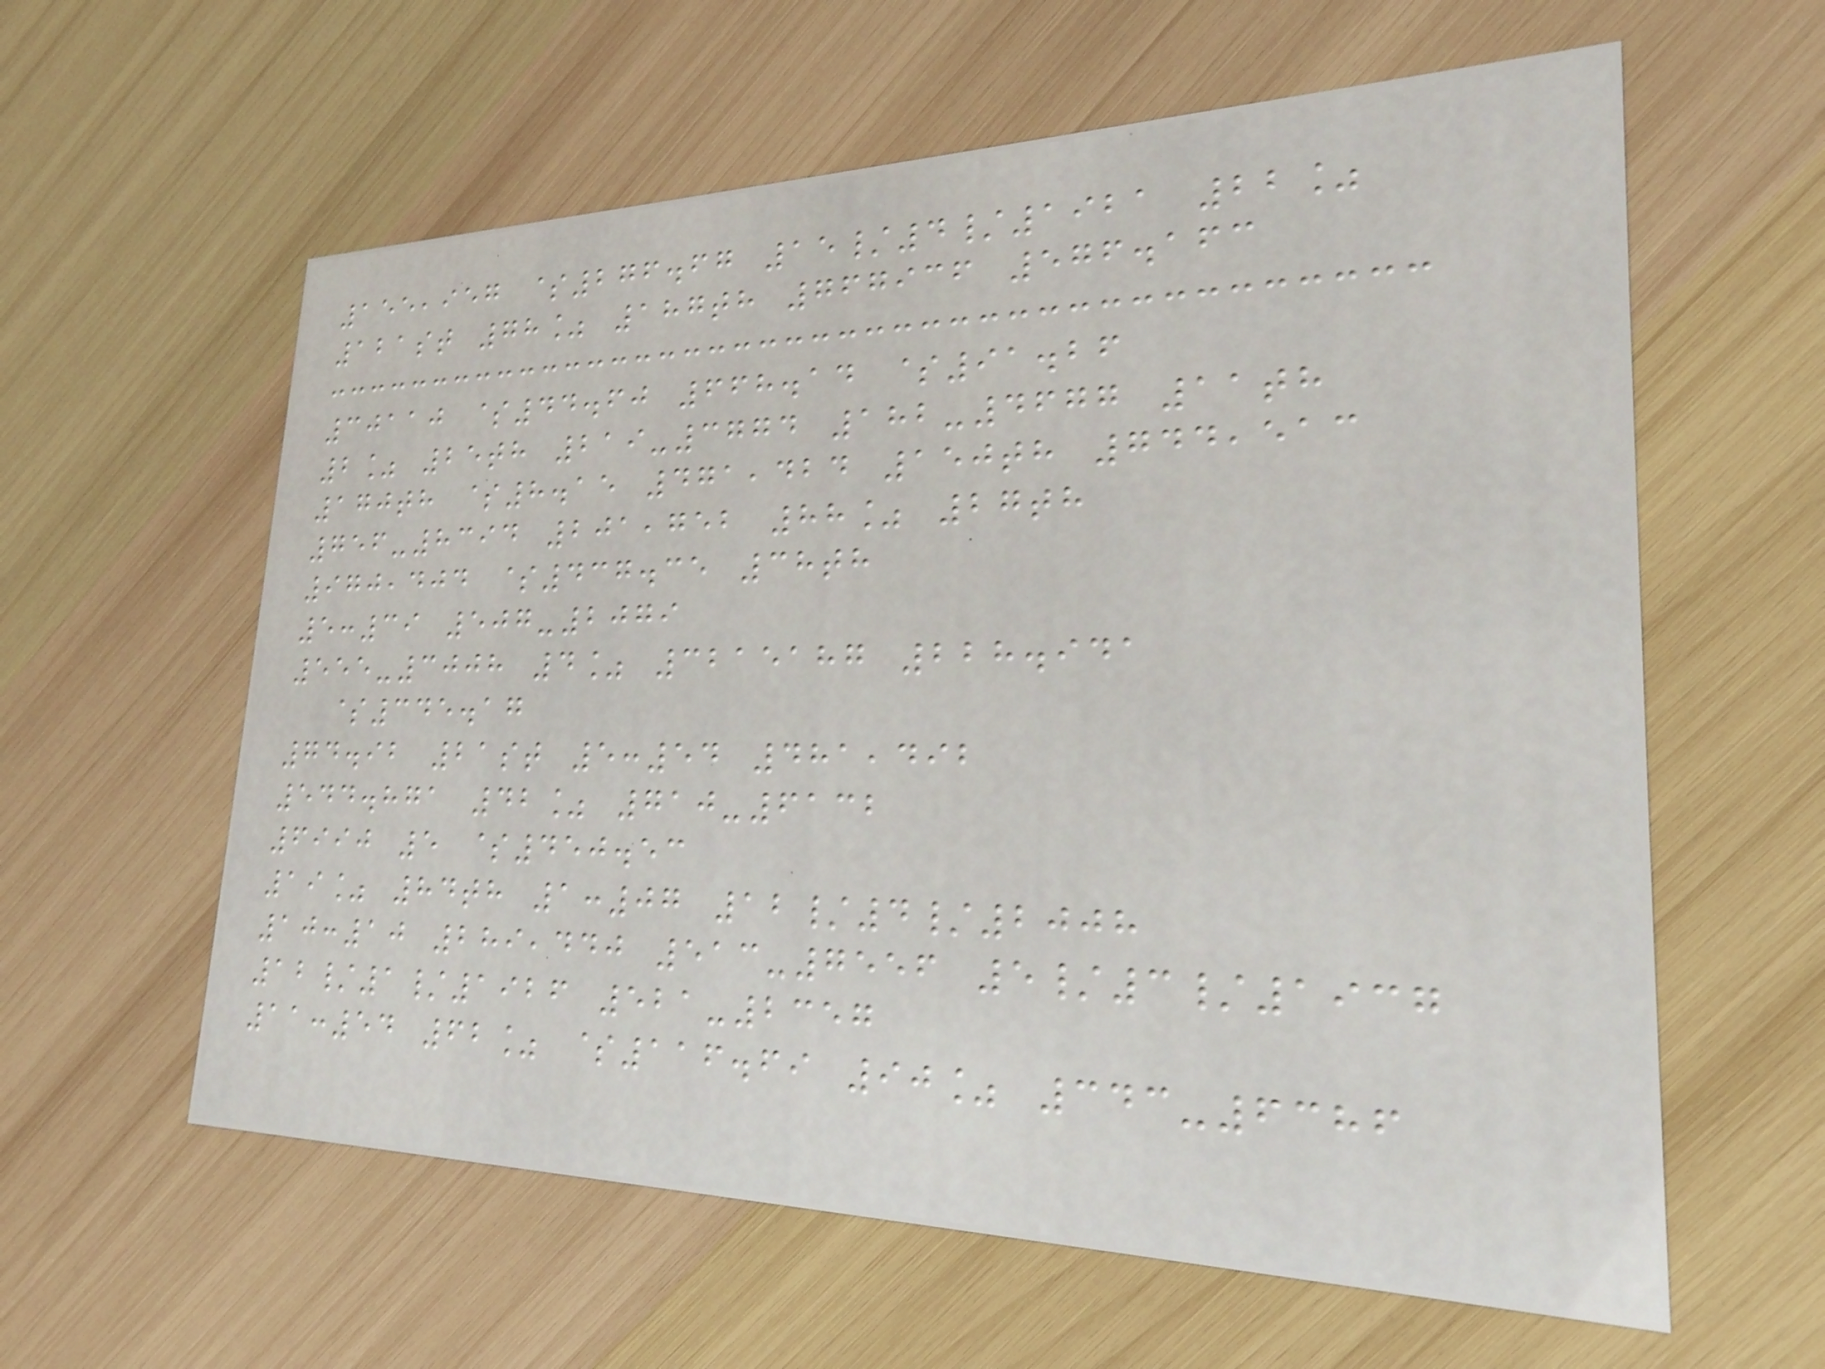155,957 $276.67 15/4/1921 22%
121st 78% 187th 767936 576.163
30110 $44.60 668.14 $91.26
2% 25th 219-3774 182-4677 11th
170th $8.15 471,424 150th 744,513
756-8394 201,752 88% 27th
970,404 $437.35 38th
5:39 507-2079
555-3008 4% 3215187 228.941
$345.17
74.92 21st 5:54 481,492
544.871 42% 710-6132
6990 5 $450.53
19% 84th 1:07 12/4/2008
10:10 289,440 513-7556 5/3/1937
12/1/1926 521-2357
11:54 62% $116.69 90% 343-6386
